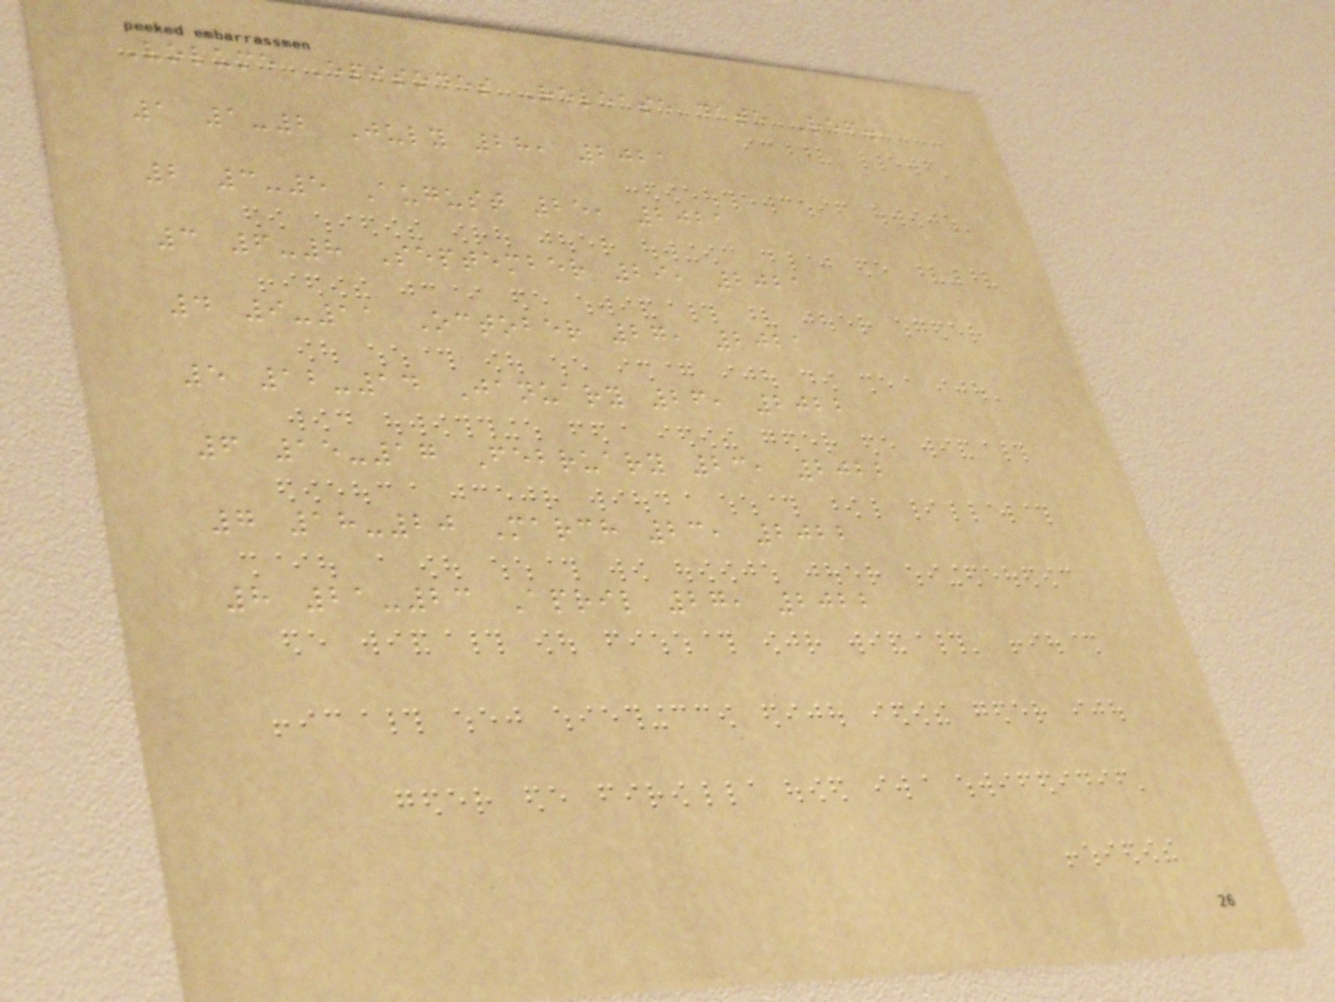Volume Episodes Release date Ref.
1 1-2 July 28, 2021
2 3-5 August 25, 2021
3 6-8 September 29, 2021
4 9-11 October 27, 2021
5 12-14 January 26, 2022
6 15-17 February 23, 2022
7 18-20 March 23, 2022
8 21-23 April 27, 2022
